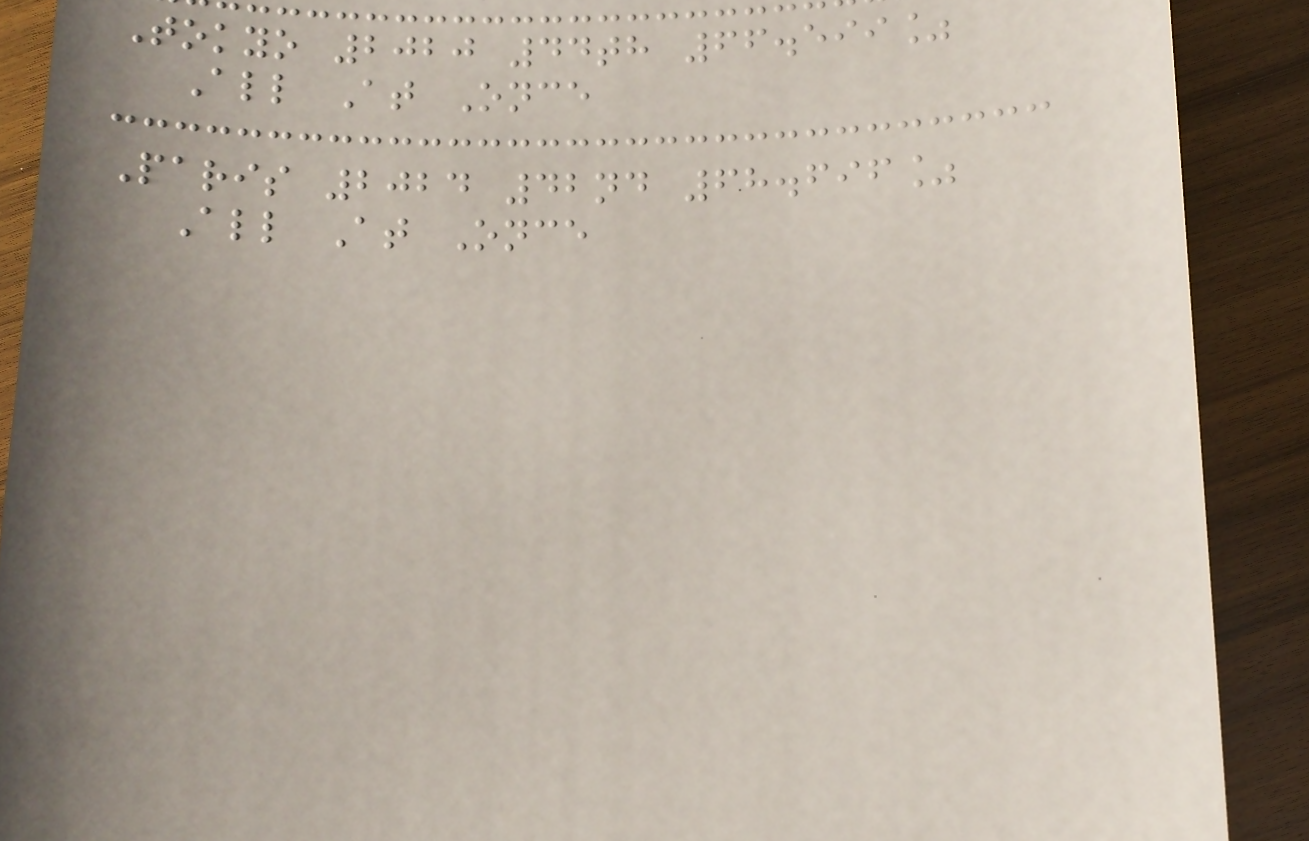Tokyo 2020 44th 66.599%
All At Once
Paris 2024 42nd 68.696%
All At Once
